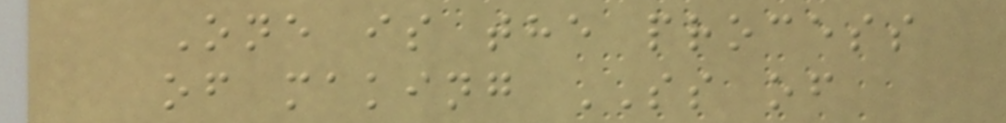One is the process
of making SS of
